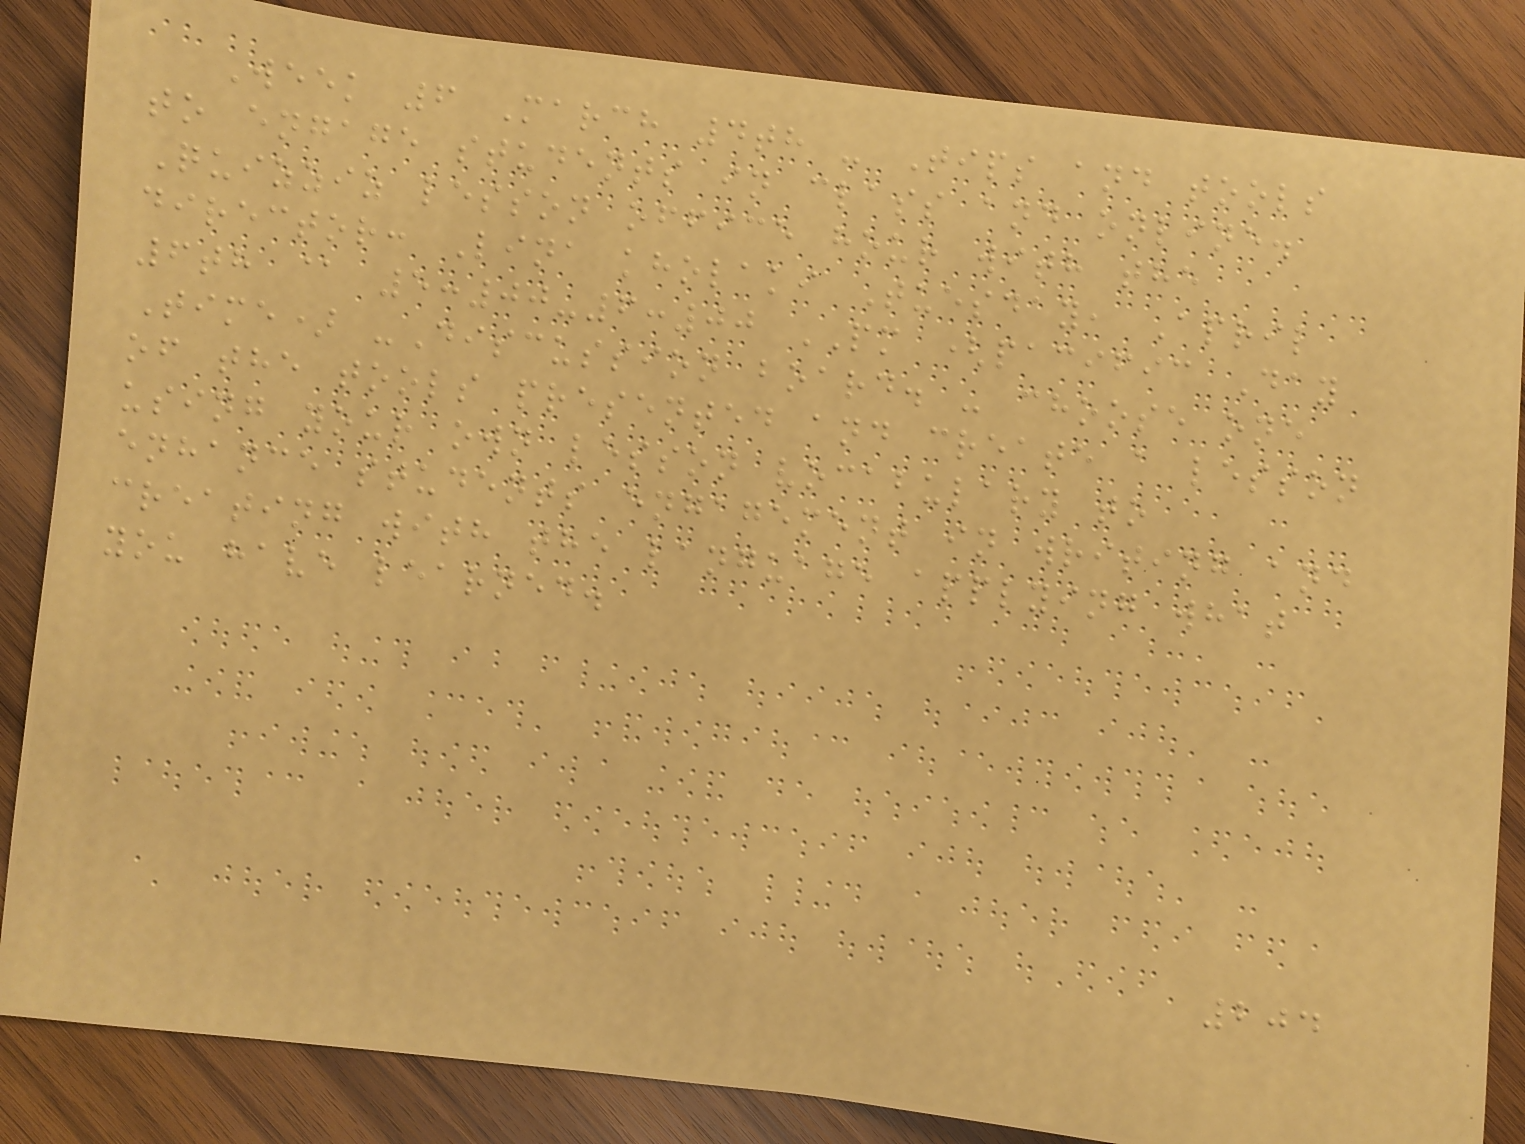Week 6 March 4th - Tips and tools
to engage students in class and online.
Quizziz lesson office hour with the
director: Lina kholaki Tuesday, April
6th @ 5:00-6:00 PM (pacific Day
Time) -Discussion board. - choose one
of the tools presented and create a lesson
using your own lesson vocabulary to
enhance students engagement in writing and
creating with the language applying what
you have learned.
204
